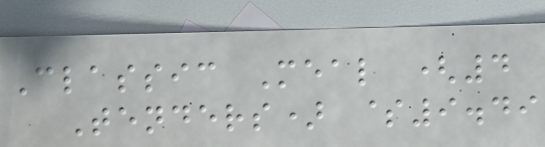Classic Meal (4
Tenders) $9.49
